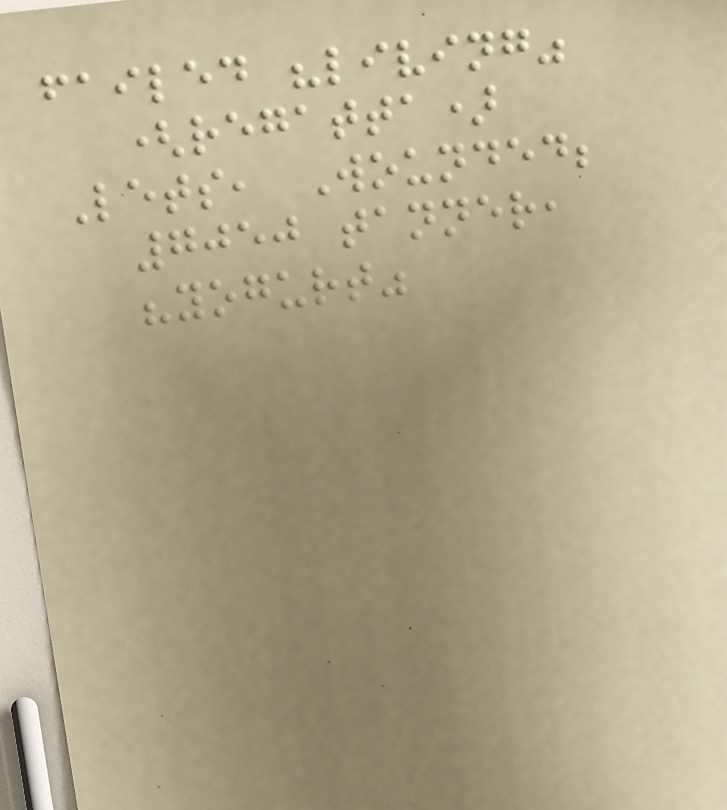failed "living"
(regatta)
Lets, Wounded;
7050 tanner,
"yogurt"
